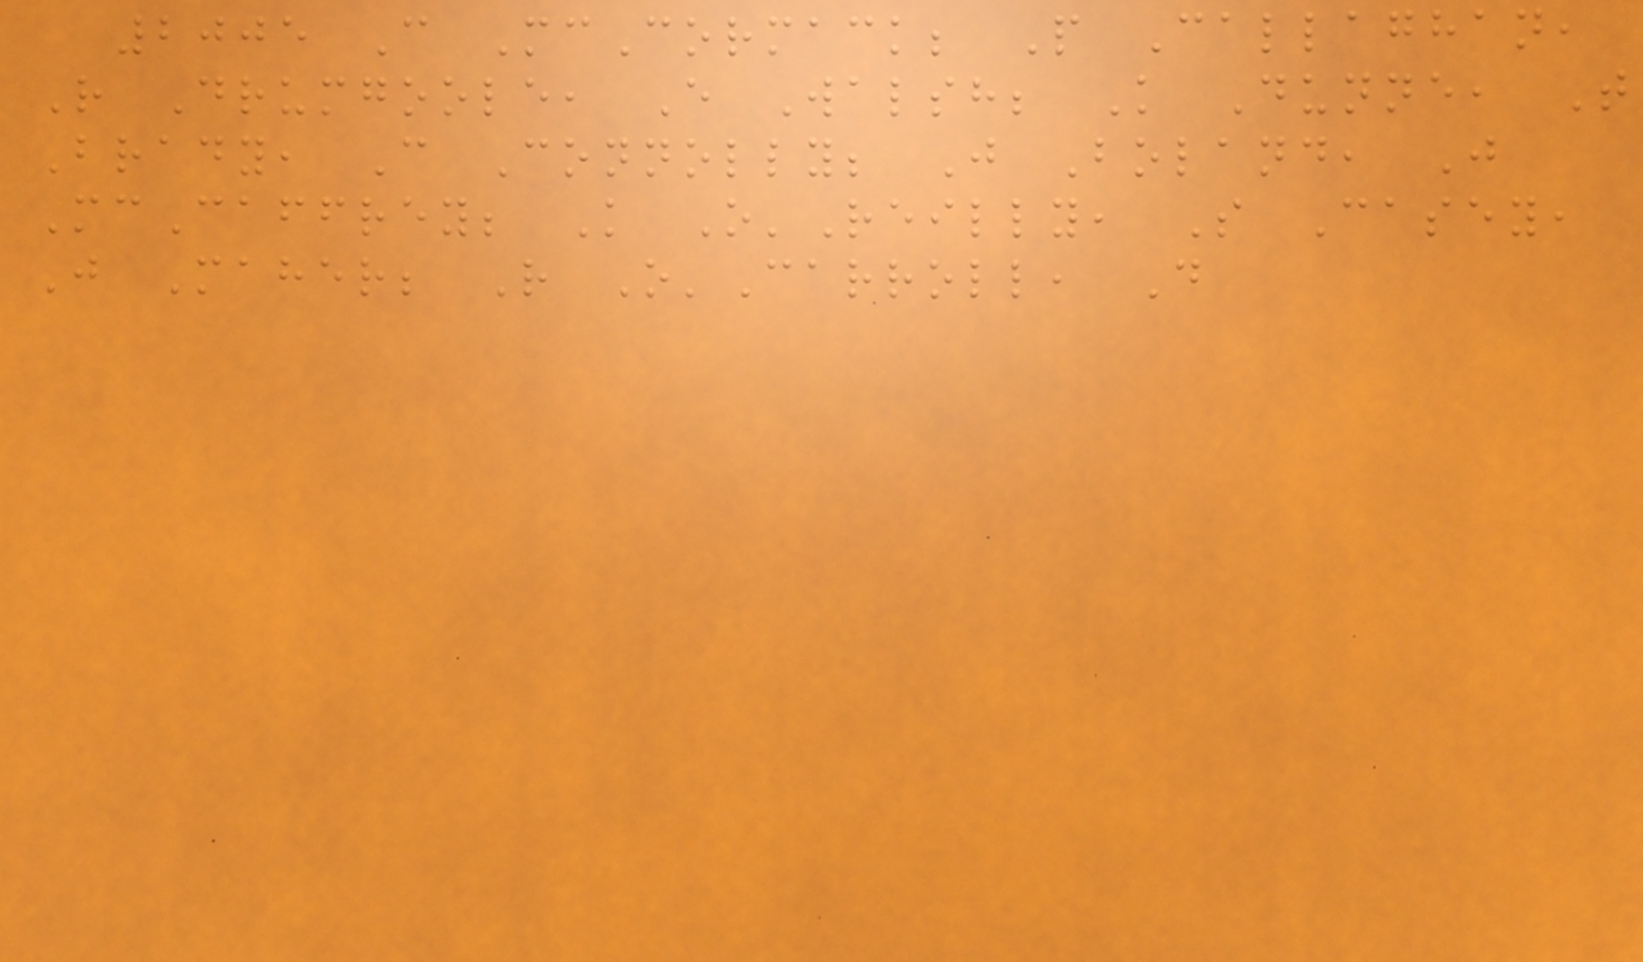2005 C McCormack; P Callaghan,
R Drumgoole, E Walsh; K Dunne, T
Brady, C Connolly; J Boland, J
McCaffrey; K O'Reilly, S Casey,
J Maher; R O'Carroll, D
